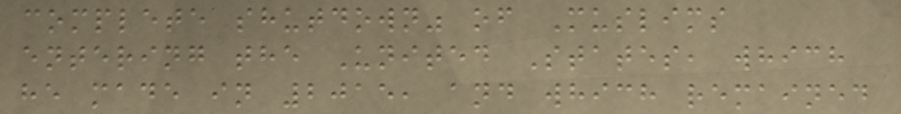complete shutdown" of Muslims
entering the United States, which
he made in 2015, and which remained
